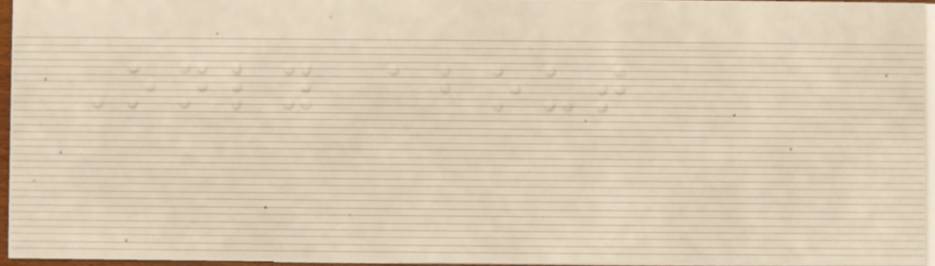Only about
